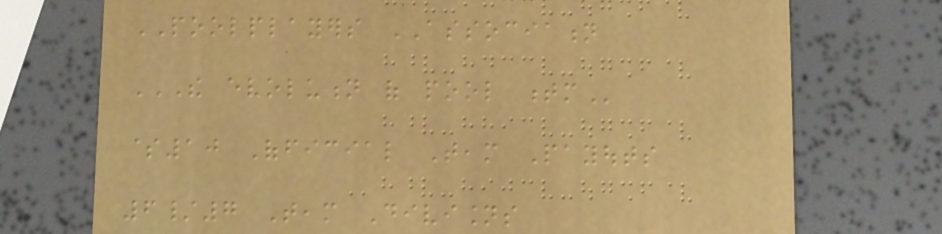POOLPLAYERS ASSOCIATION
THE EVOLUTION OF POOL TM
$10 Official Team Payouts
6/7 Team Divisions
